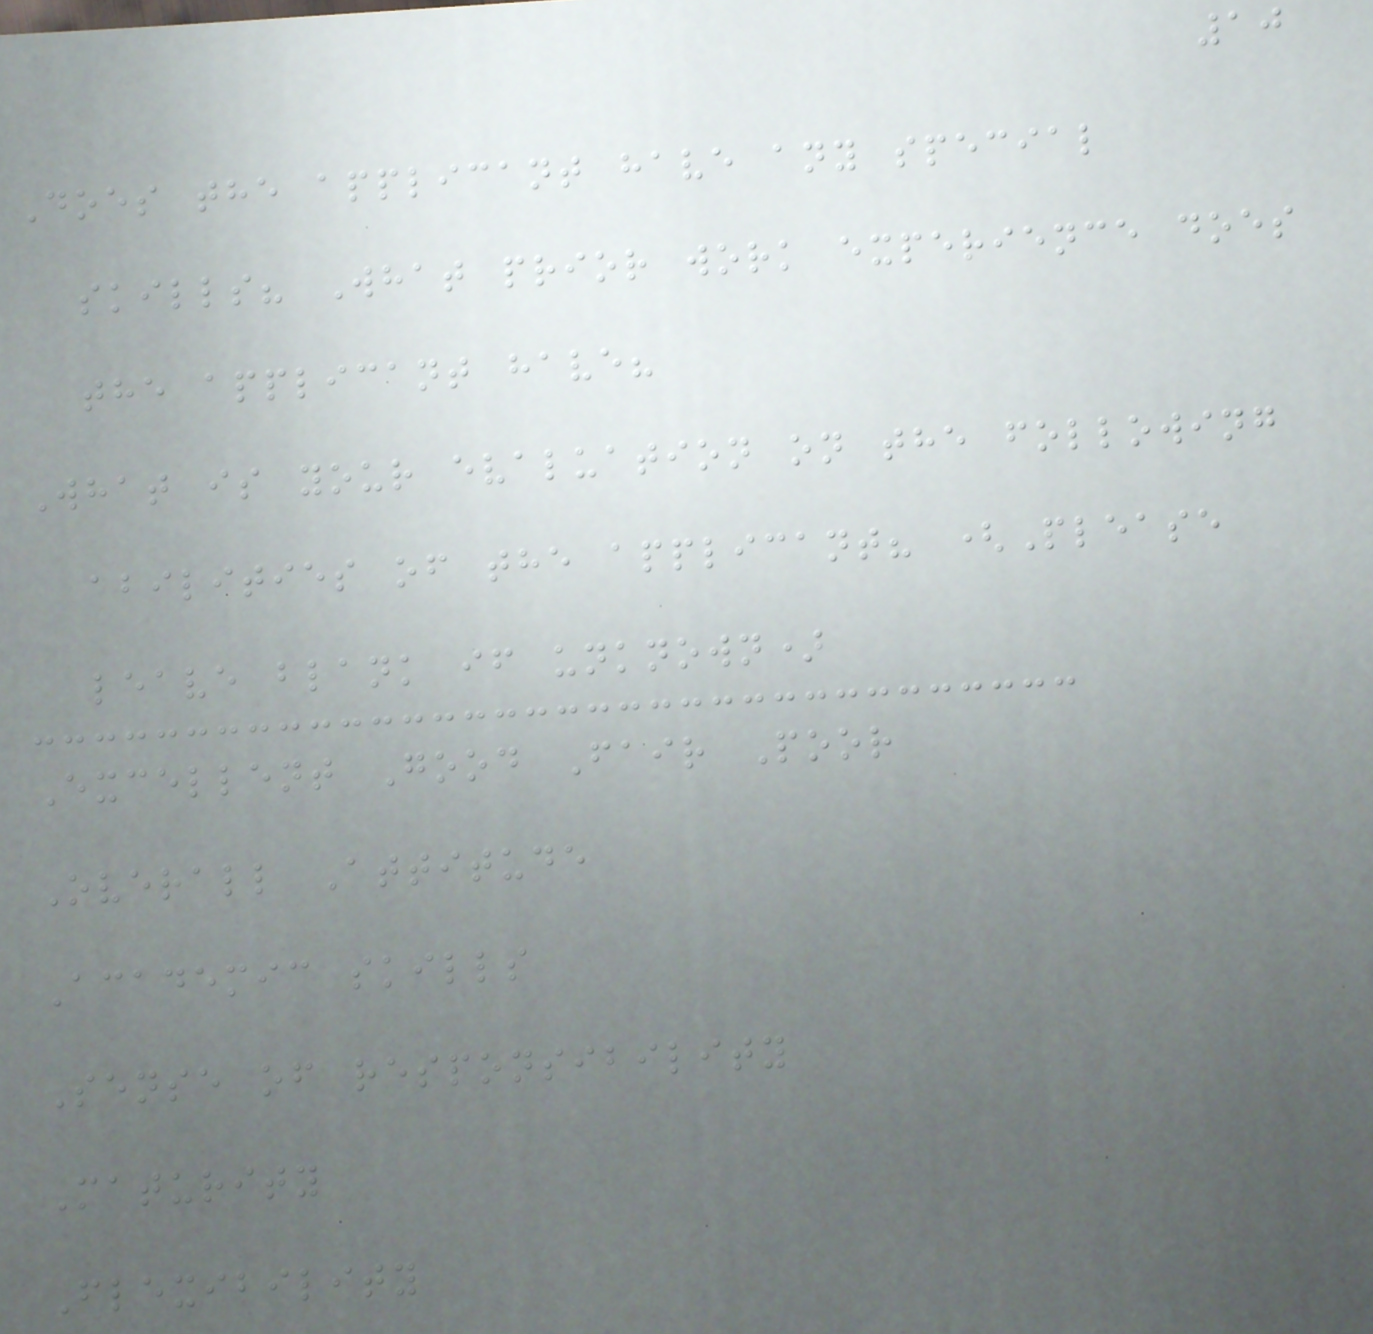10
Does the applicant have any special
skills? What prior work experience does
the applicant have?
What is your evaluation on the following
abilities of the applicant? (Please
leave blank if unknown)
Excellent Good Fair Poor
Overall Attitude
Academic skills
Sense of responsibility
Maturity
Flexibility
